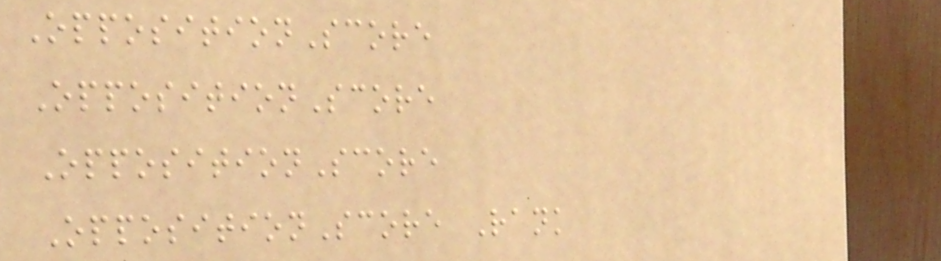OppositionScore
OppositionScore
OppositionScore
OppositionScore Rank
